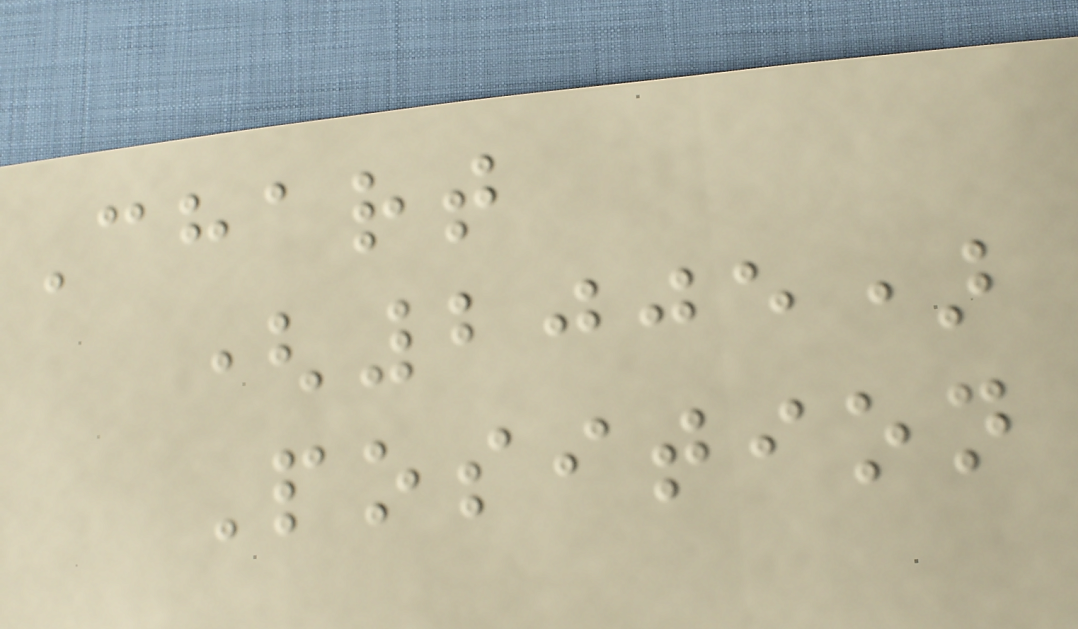Chart
(2005)
Position
